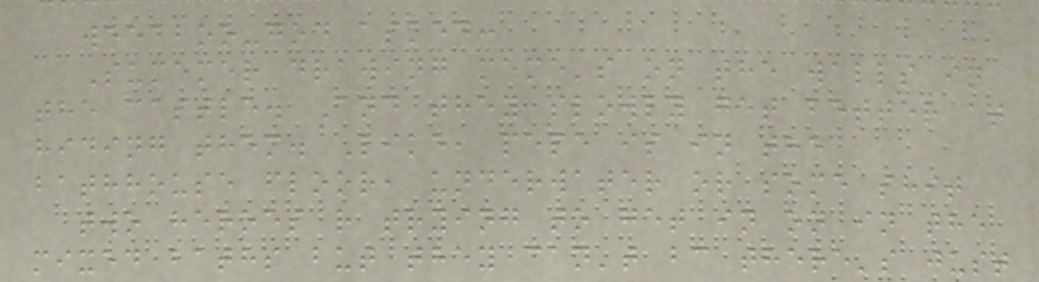weeaboo-god asked:
Sumemer drawing meme's on the walls in
the castle. And they slowly get better at
hiding them. Like, pepe is in the
bathhouse floor, underwater or some shit
two heroes r trying to get in on in the
mixed baths but they can't bc there's just
